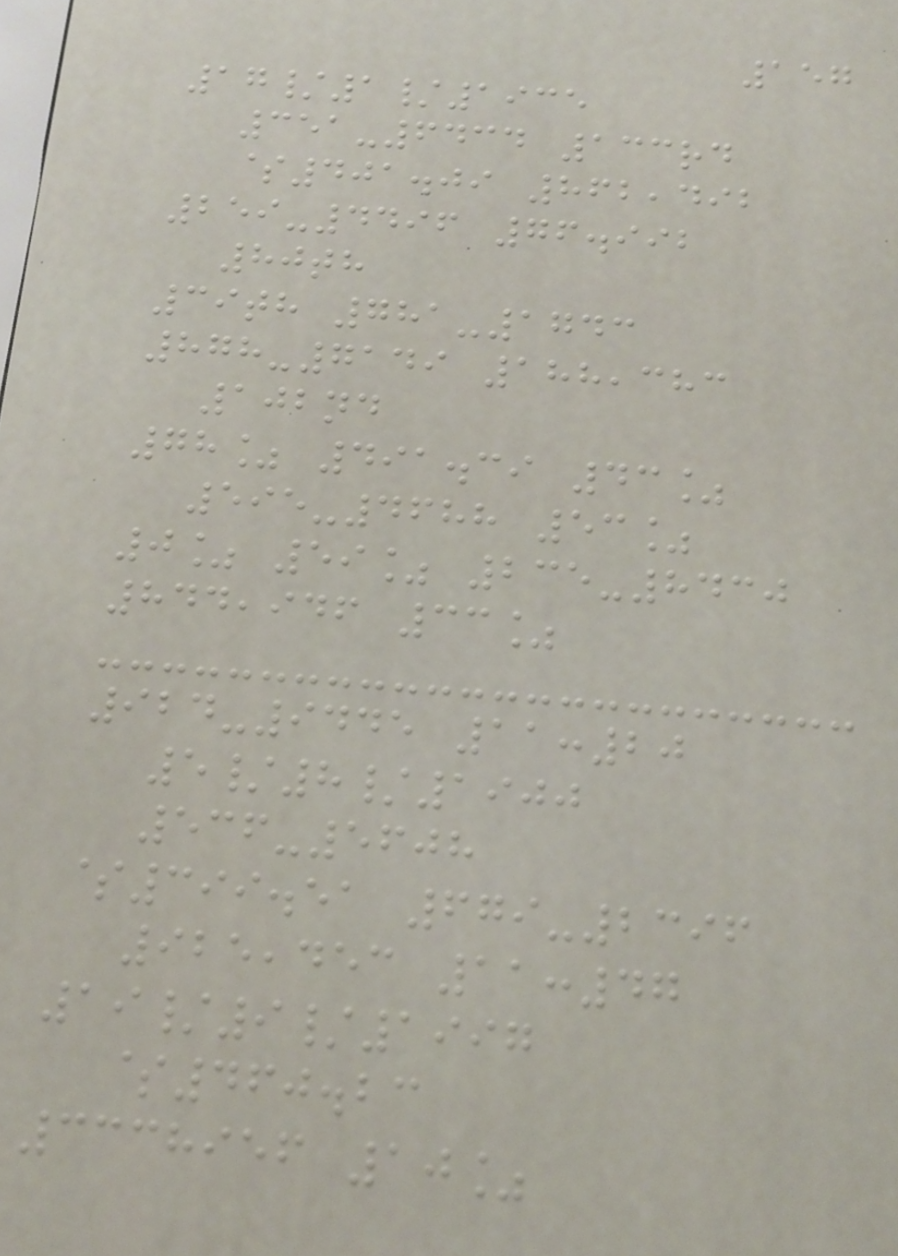157
17/1/1935
351-6434 133rd
$401.09 862,492
259-4496 76.992
80th
39th 781-1743
878-7149 188,383
102nd
78% 491.39 43%
595-4688 53%
0% 59% 235-8430
844,946 33%
924-9445 11:20
5/8/1900
536-5608
$399.51 679-2396
925,453 11:47
19/9/1997
$460.23
3338956 10%
